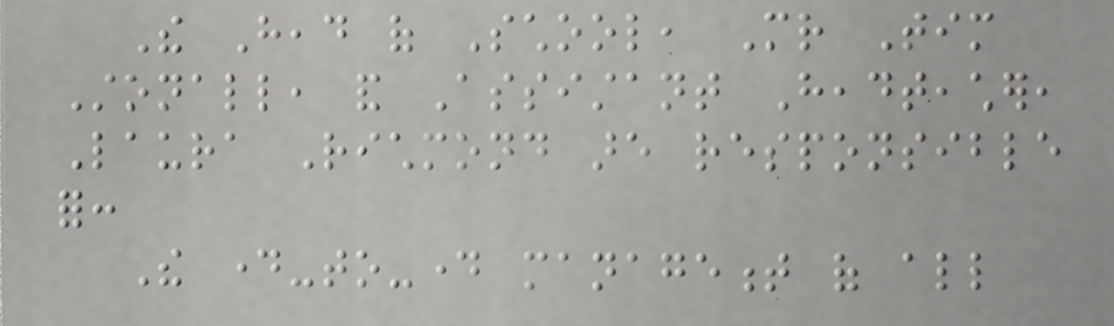The Head of School, Mr Tim
Stonall, and Assistant Headteacher,
Laura Richmond are responsible
for:
The day-to-day management of all
